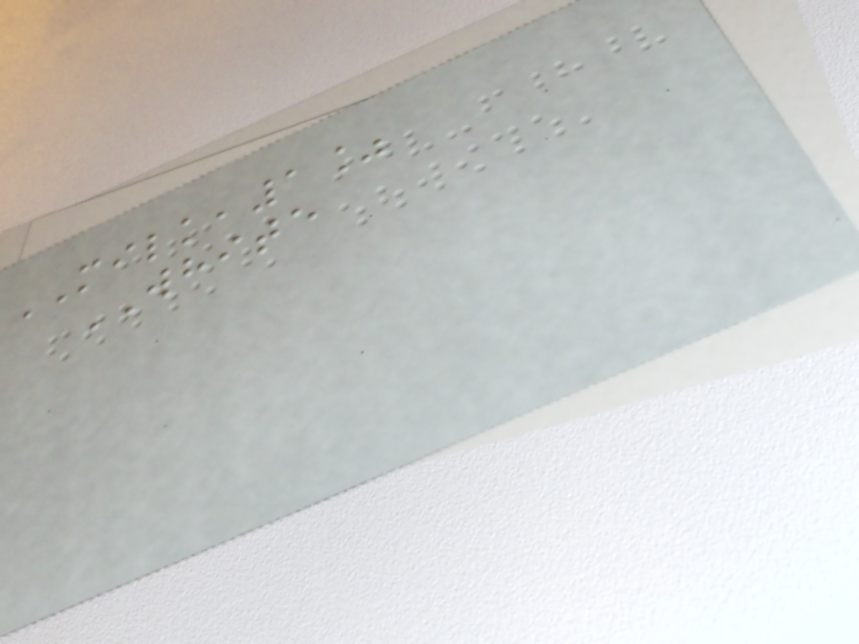MILK,1%
WHITE
